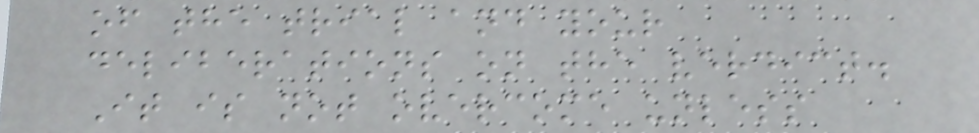of the trial and your
deliberations on the verdict.
It is not overcome unless
